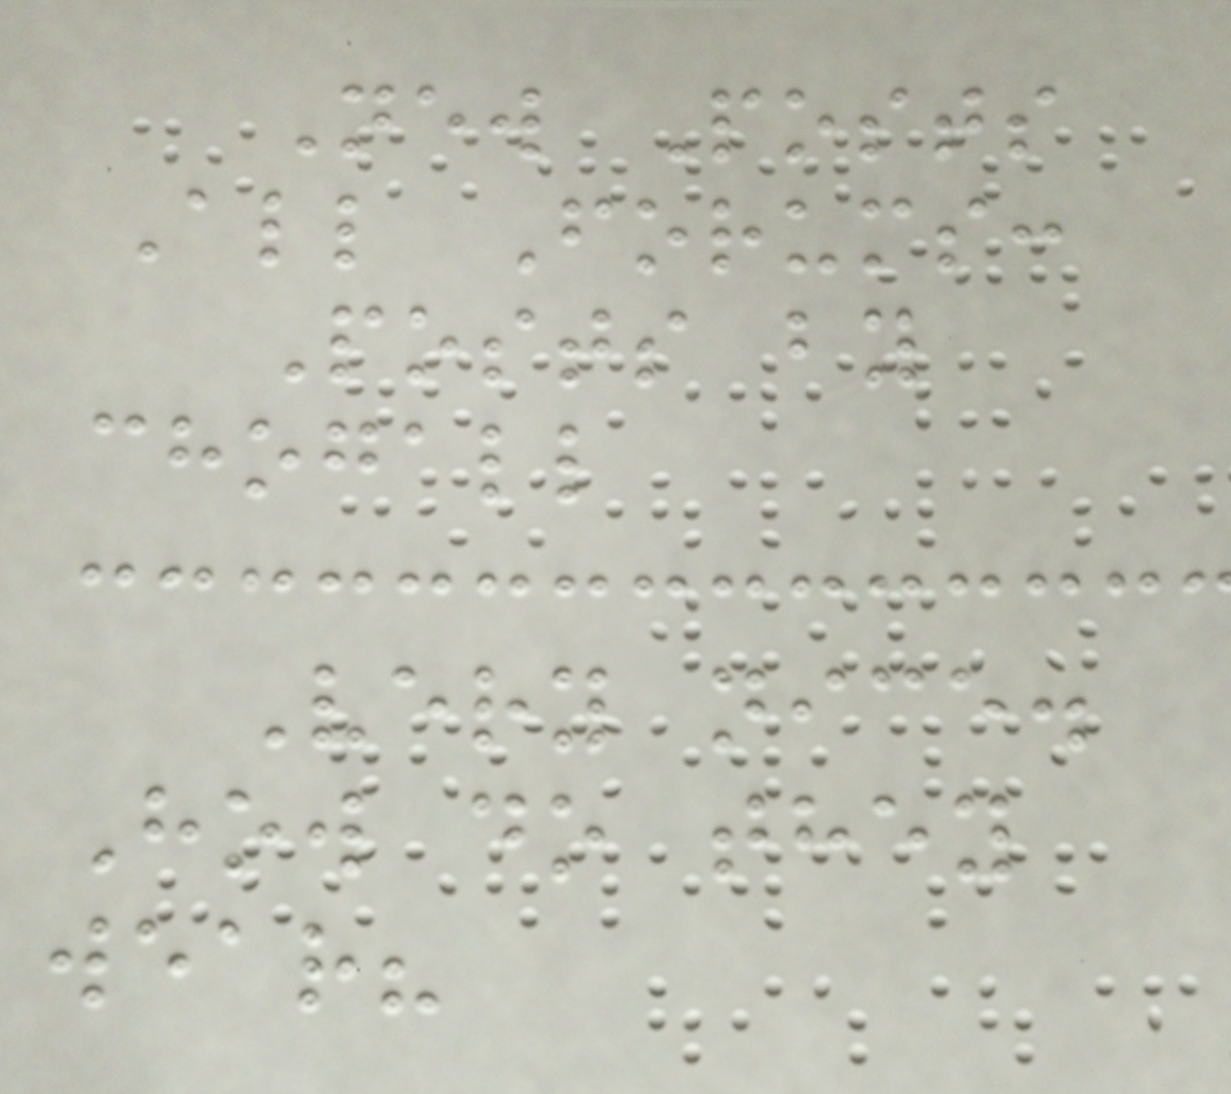New Posts
All Forums:
Posts by
chogall
Very nice.
How do they
wear?
